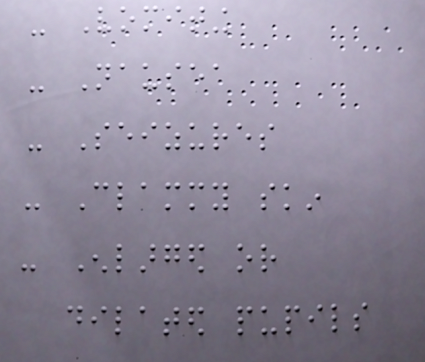- Vomiting
- Nausea
- Seizures
- Clammy skin
- Enlarged or
dilated pupils
